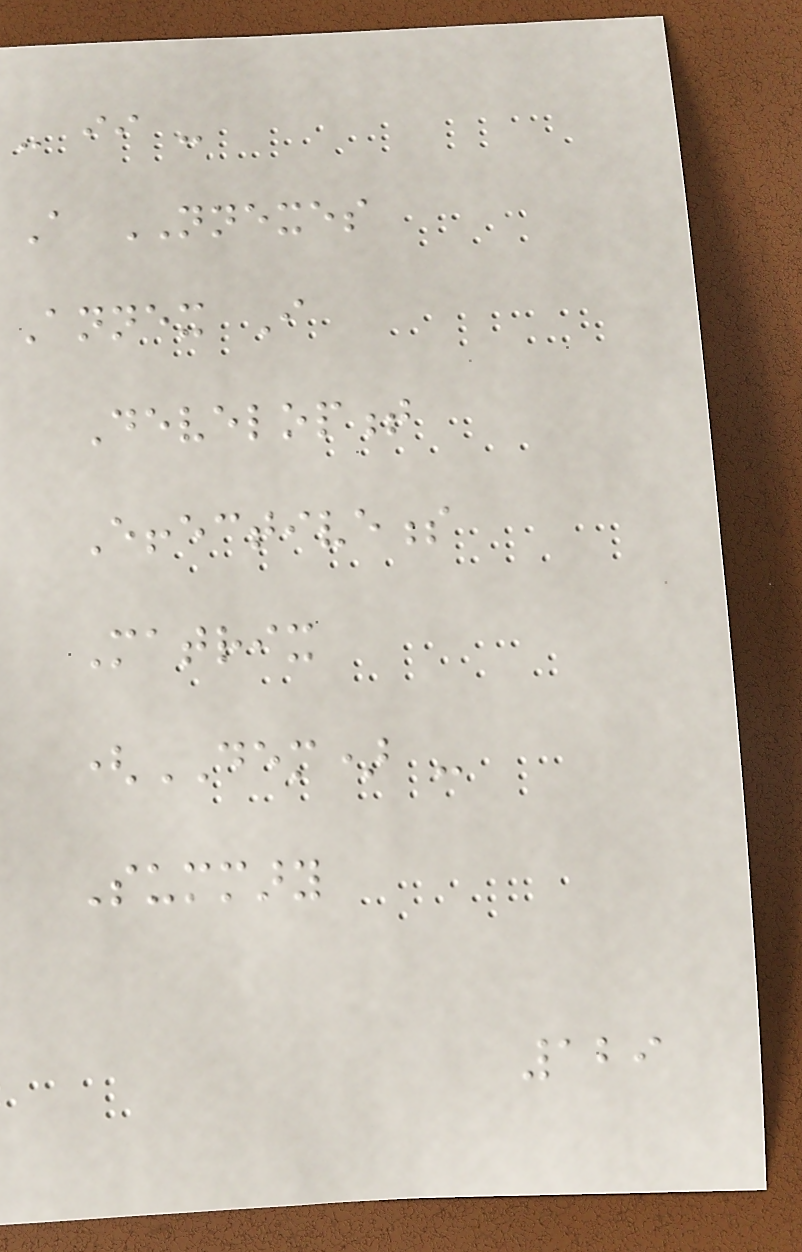- ii -
A NNEXES
Annex I
Development
Effectiveness
Matrix
(DEM) -
Summary
129
